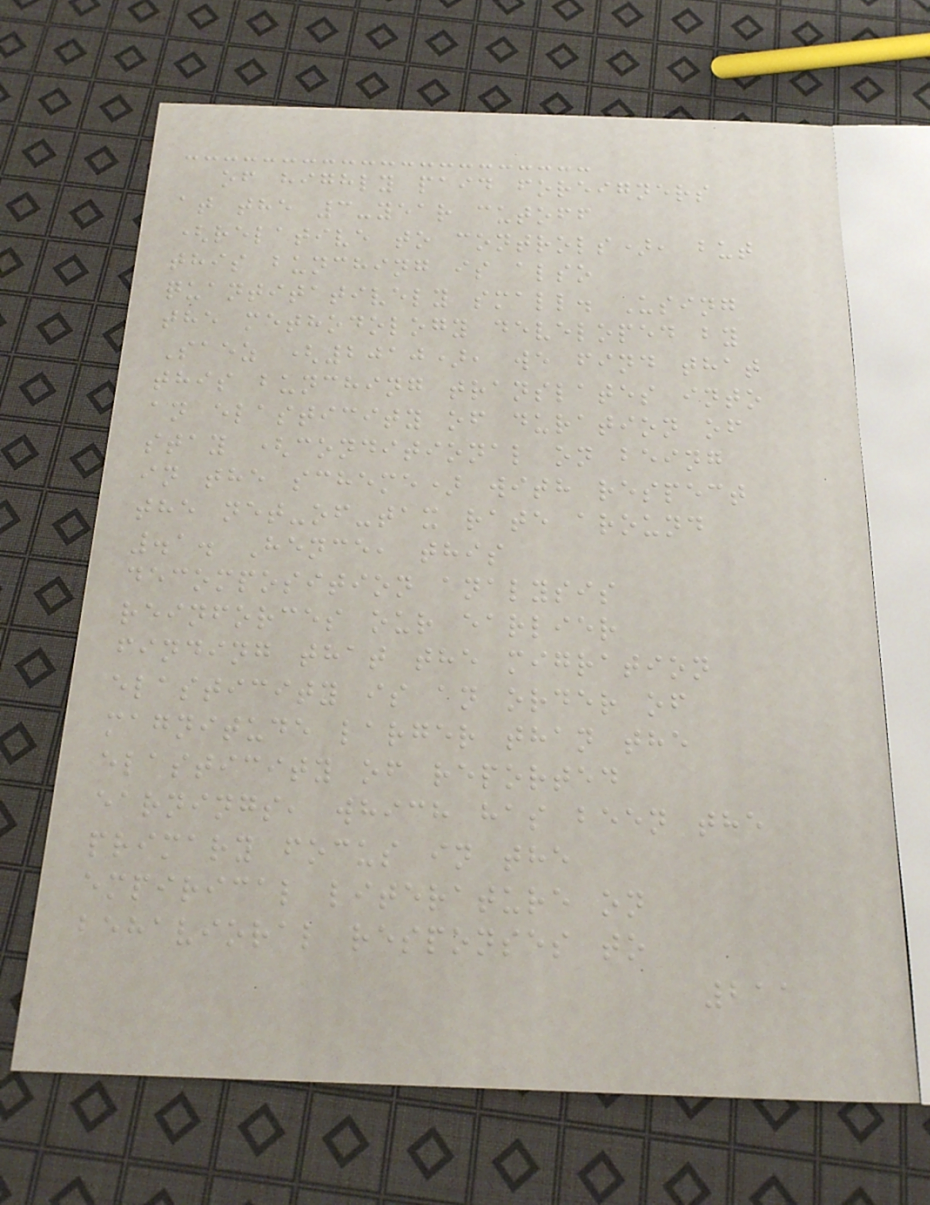of highly paid foreigners
at the 3-year cutoff
(relative to controls), but
this bunching is also
quantitatively small. Using
the methodology developed by
Saez (2010), we find that
this bunching translates into
an elasticity of duration of
stay (conditional on being
in the scheme) with respect
the net-of-tax rate around
.1. Hence, this
decomposition analysis
reinforces our earlier
finding that the migration
elasticity is an order of
magnitude larger than the
elasticity of reported
earnings, which has been the
primary focus in the
empirical literature on
behavioral responses to
211
